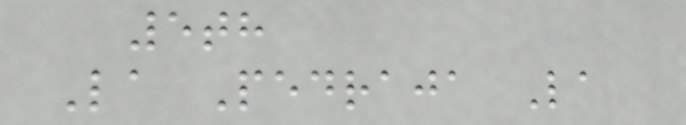5th
La Pedraja La
